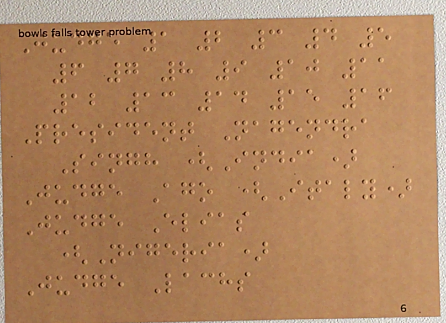Judge 1 2 3 4 5
6 7 8 9 10 11
12 13 14 15 16
President Nagendra
Singh (India)
Judge Ago (Italy)
Judge Elias
(Nigeria)
Judge Lachs
